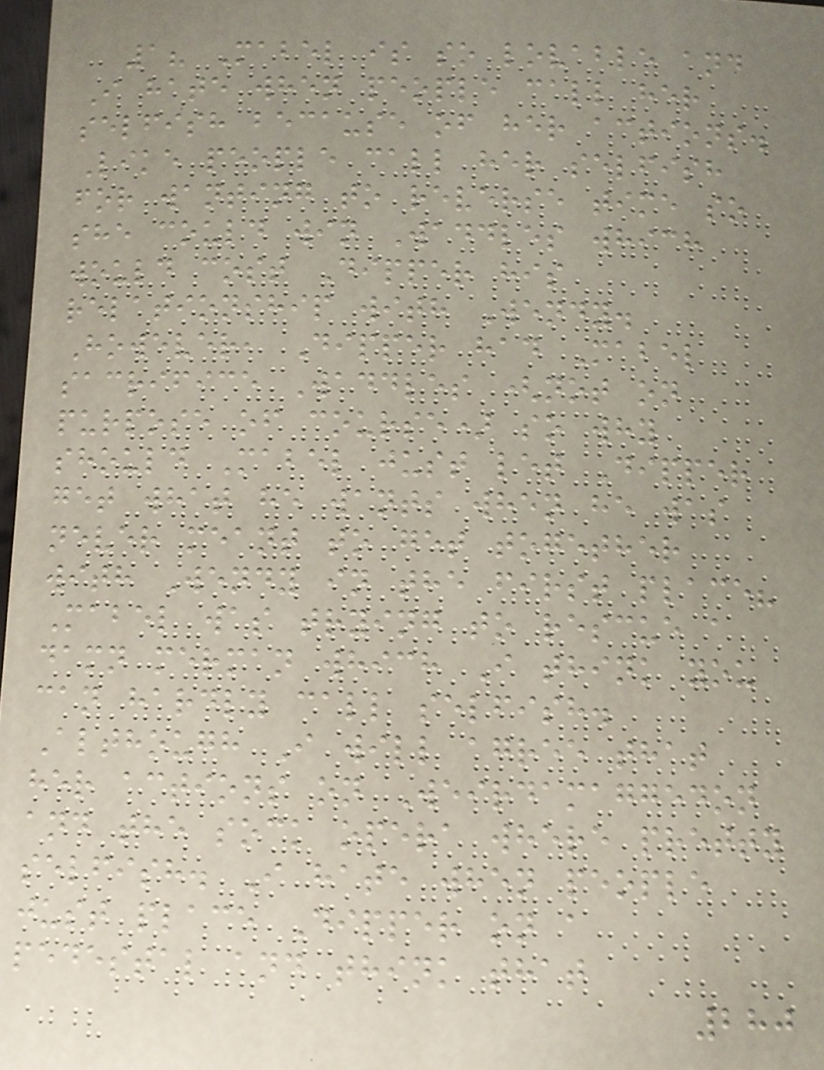1? Mabel is so lovable and
I hate when people call her
selfish because of her actions.
Like people call her selfish
for wanting to reverse time so
she could win Waddles which
would cost Dipper his
relationship with Wendy.
However, Dipper had Mabel
sacrifice Waddles (not on
purpose of course) so why
should Mabel just let Dipper
get what he wants when he was
never meant to get together
with Wendy in the first place?
Mabel was trying to rescue a
damn merman which I think you
can hardly call selfish.
Although I will agree that
her actions on Weirdamaggedon
and the sock opera where pretty
selfish. I hate when people
just place Dipper on a
pedestal and think that
280
